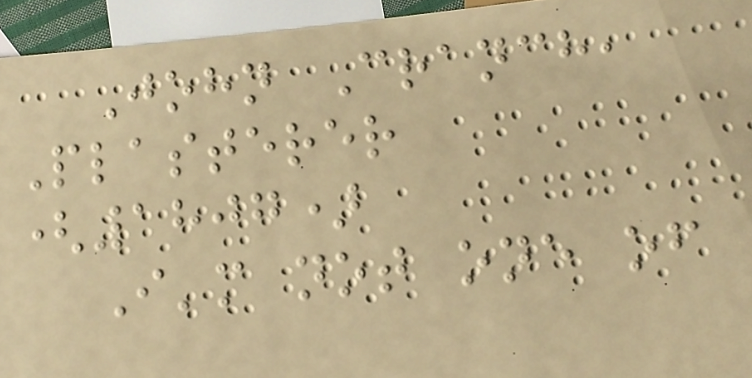John Cranch,
Plasterer
(1807)
I'm not one of
